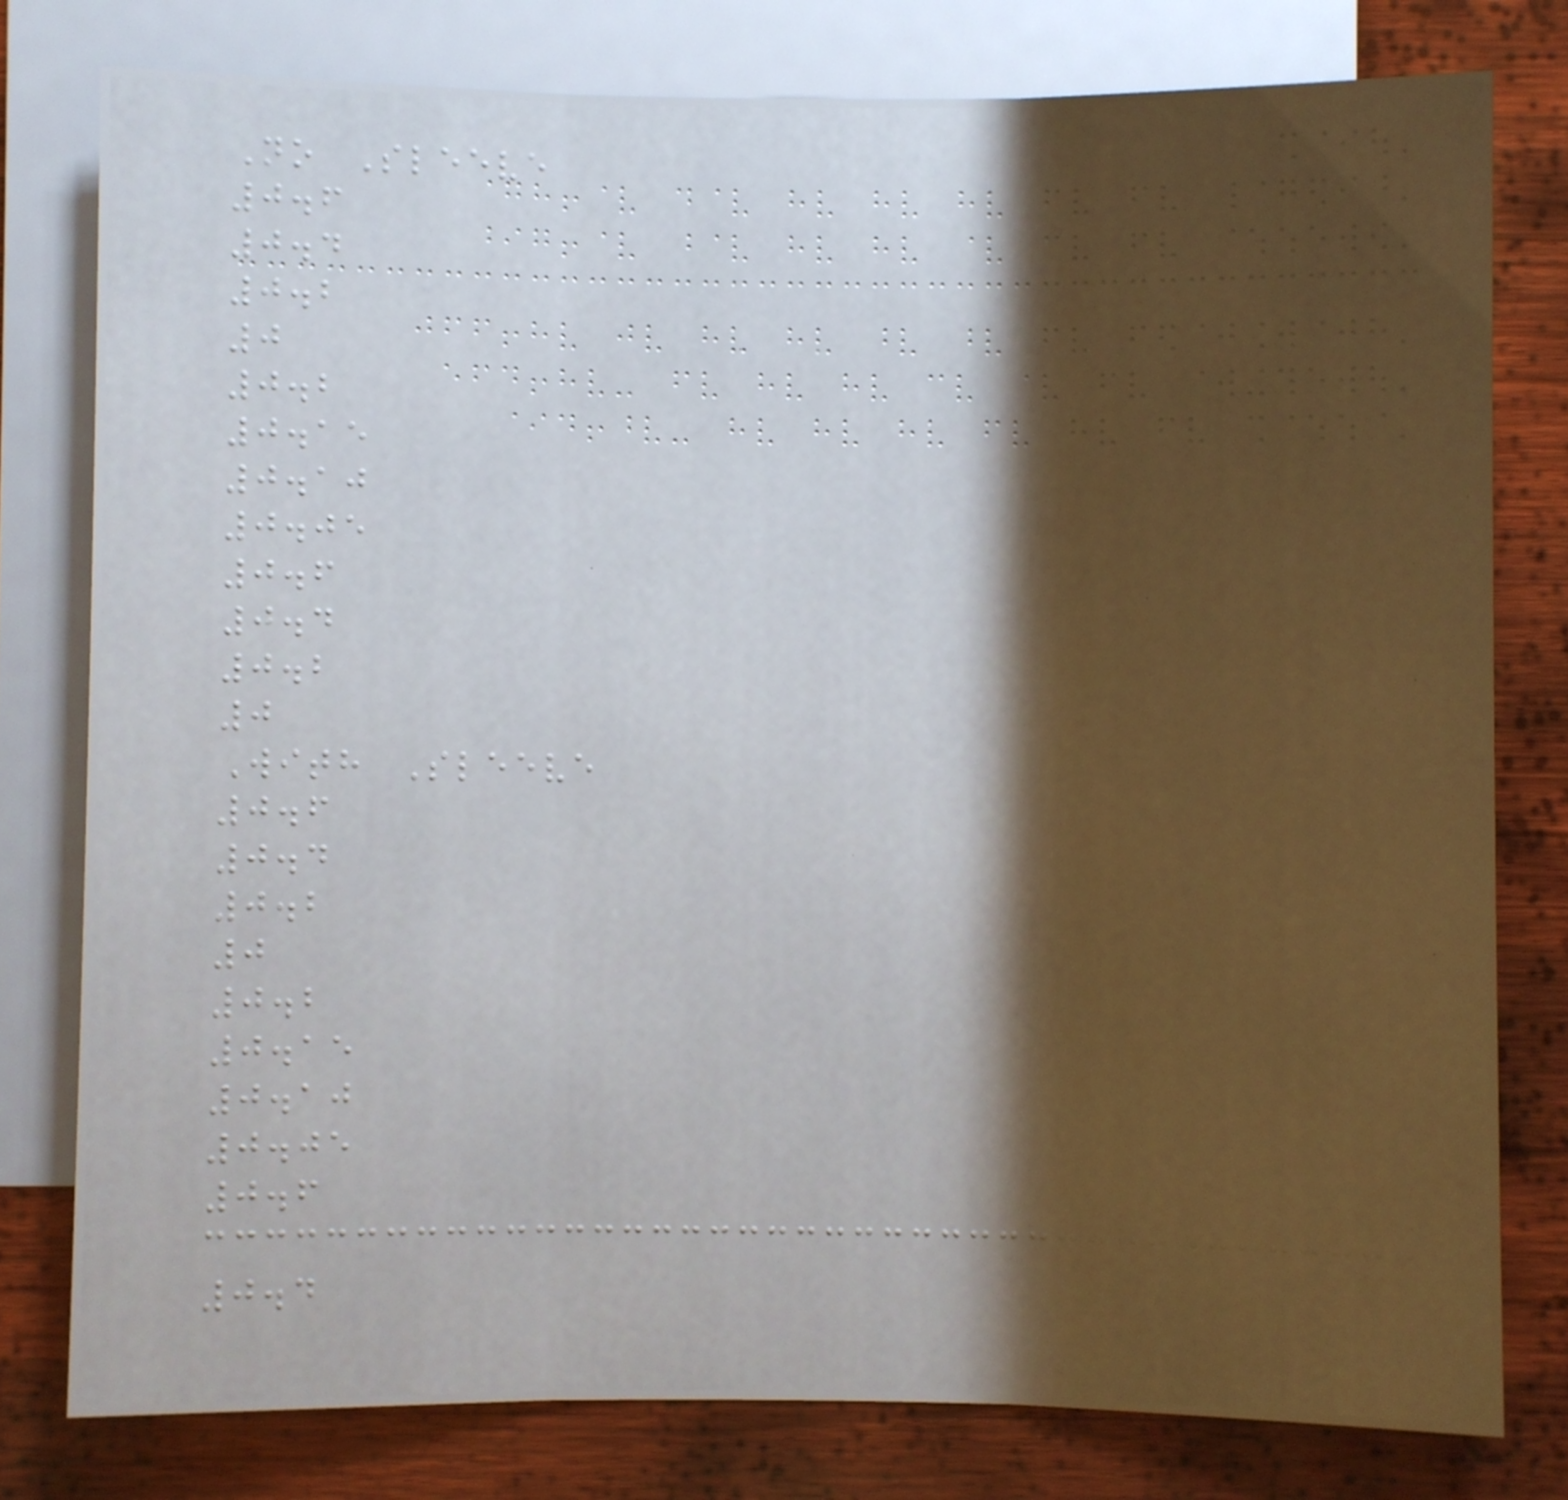No Sleeve
0.6
0.4
0.2
0
0.2
0.15
0.10
0.05
0.6
0.4
0.2
0
With Sleeve
0.6
0.4
0.2
0
0.2
0.15
0.10
0.05
0.6
0.4
